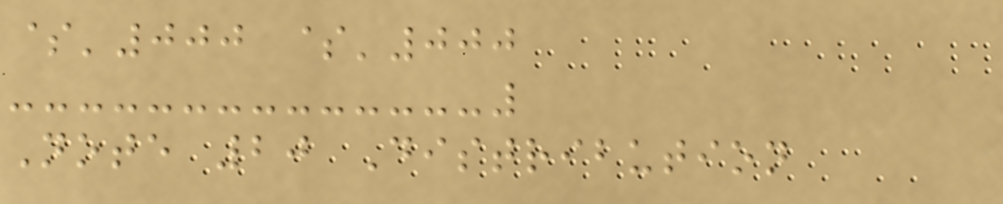$'000 $'000
Note 20 Distribution
